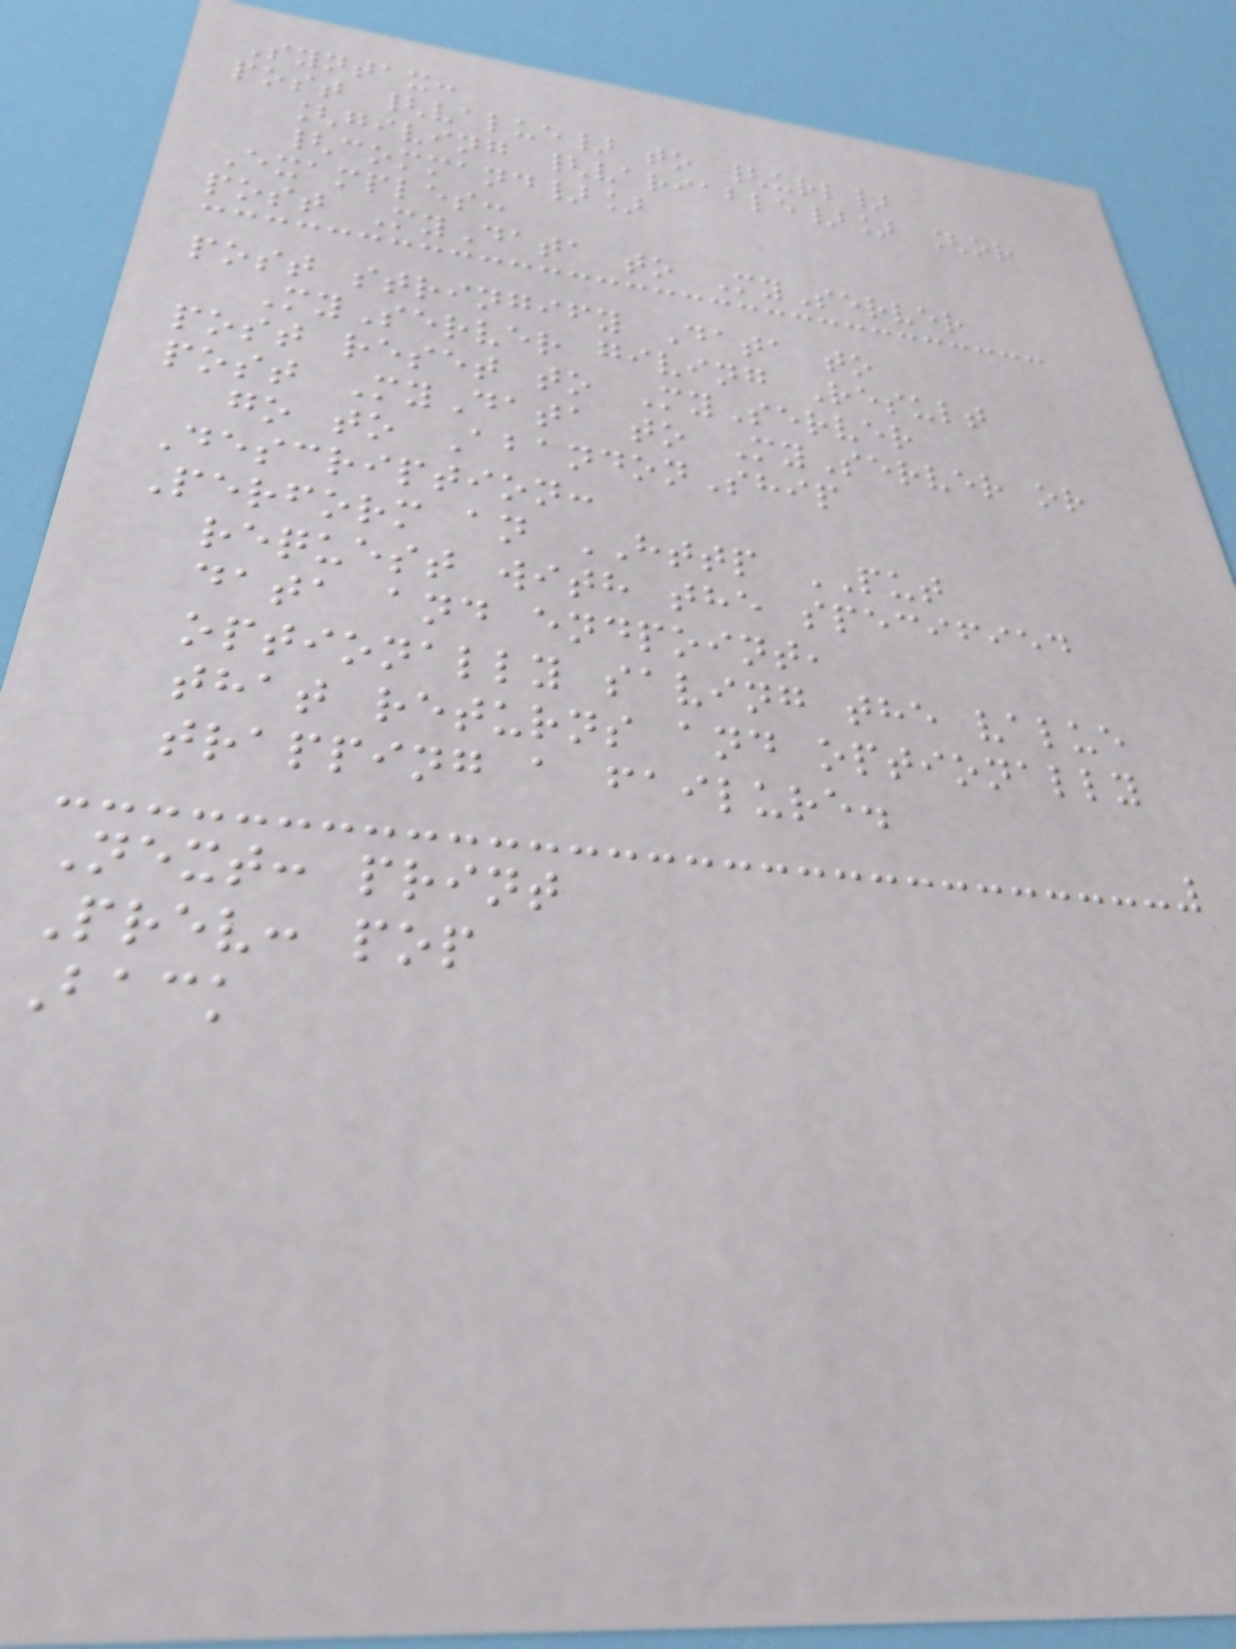Syntax:
post {value} to {url}
[giving {variable}] [or
{command}]
Examples:
post MyData to MyServer
post stringify Data to
MyServer giving Result
post reset to MyServer
post MyData to MyServer or
go to AbandonShip
Description:
Perform an HTTP PUT
request with the specified
data and endpoint,
optionally saving the value
that returns and optionally
trapping a failure.
Next: print
Prev: pop
Back
